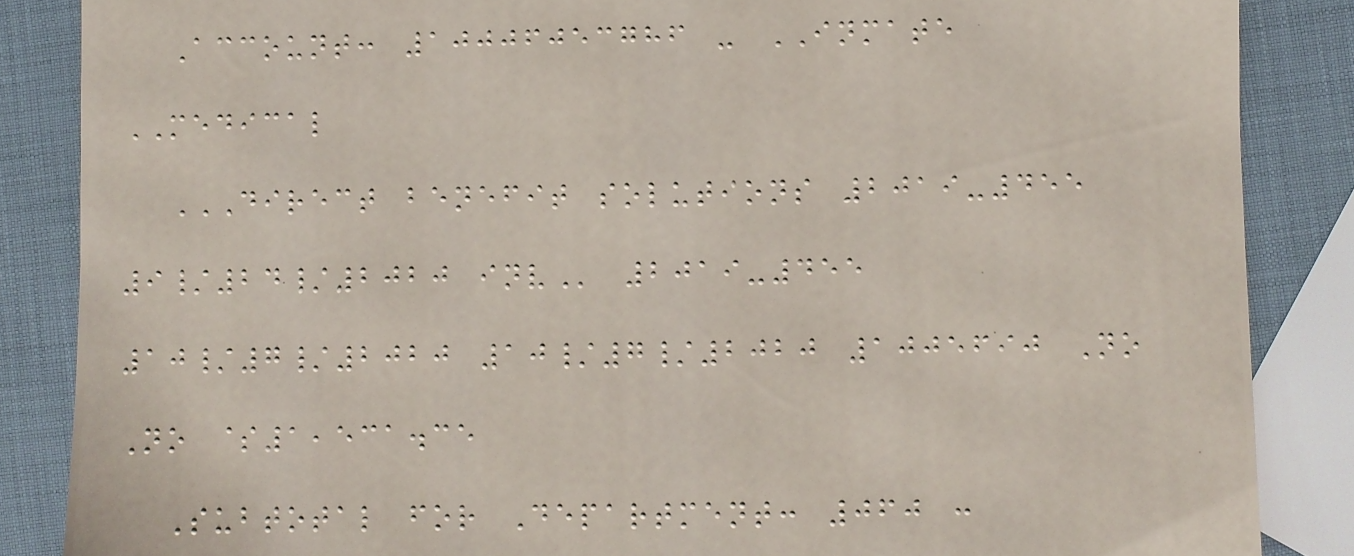Account: 10006053786 - INMATE
MEDICAL
DIRECT BENEFIT SOLUTIONS 2019-455
9/24/2020 INV 2019-455
10/7/2020 10/7/2020 1005690 No
No $1,531.35
Subtotal for Department: 060 :
